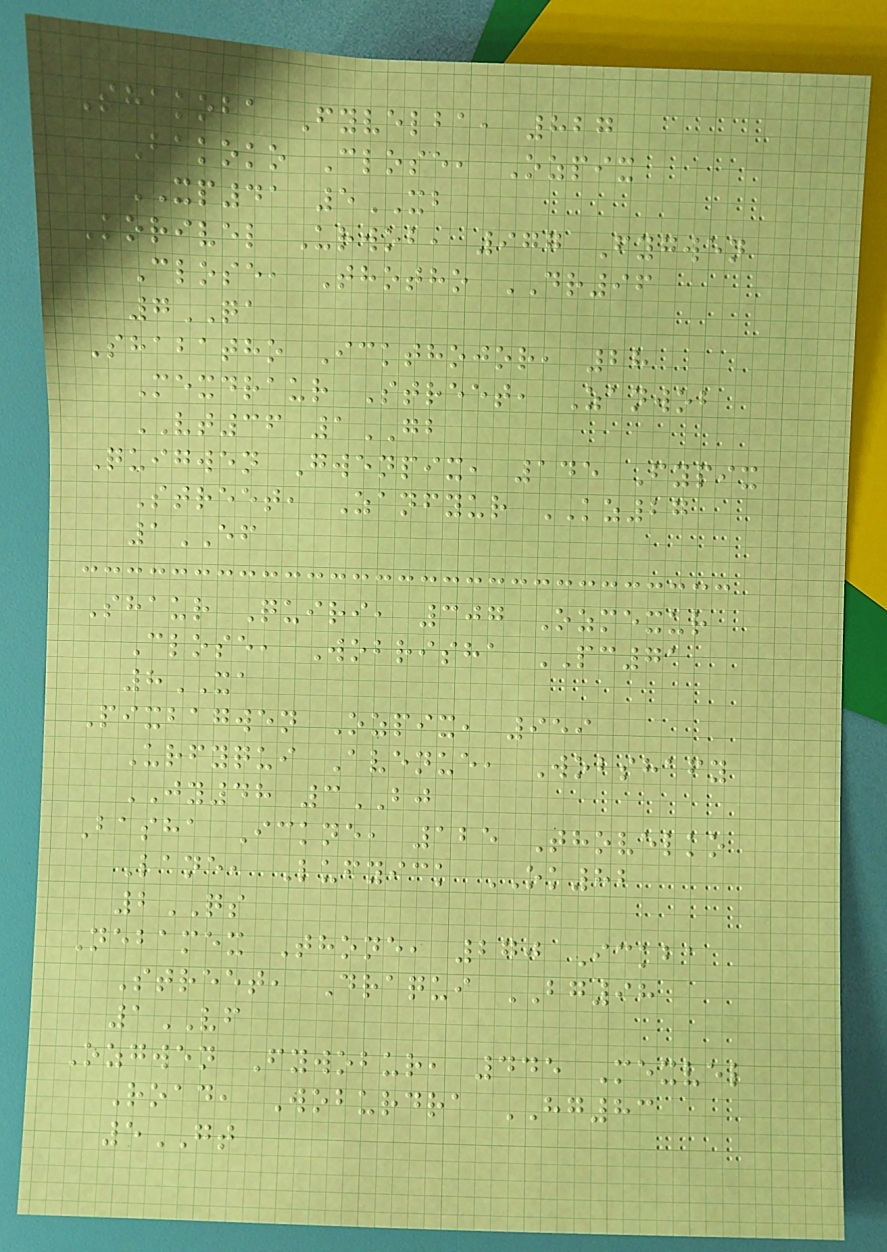Shakoba Fyvelba, 827
Bakoko Close, Ozpix
XP41 5XB
Korivel Urwob, 977 Fygwen
Close, Thotho DR96
7QA
Shabatho Ickthojor, 28
Mexdraur Street, Zanwob
VT36 1GB
Quigwen Gwenpix, 145 Fypix
Street, Zanfyur KZ27
1EF
Shaur Quiri, 307 Ozmexur
Close, Wobrisha PC71
8XA
Pixbagwen Ozpix, 959
Urfyqui Avenue, Wobshafy
JY48 3BJ
Basha Ickne, 125 Thovelko
Lane, Lufyick OK82
2QS
Nebamex Thone, 270 Ickba
Street, Draqui BG98
1VF
Ozgwen Fywobur, 445 Mexvel
Road, Woburdra HG83
5GT
